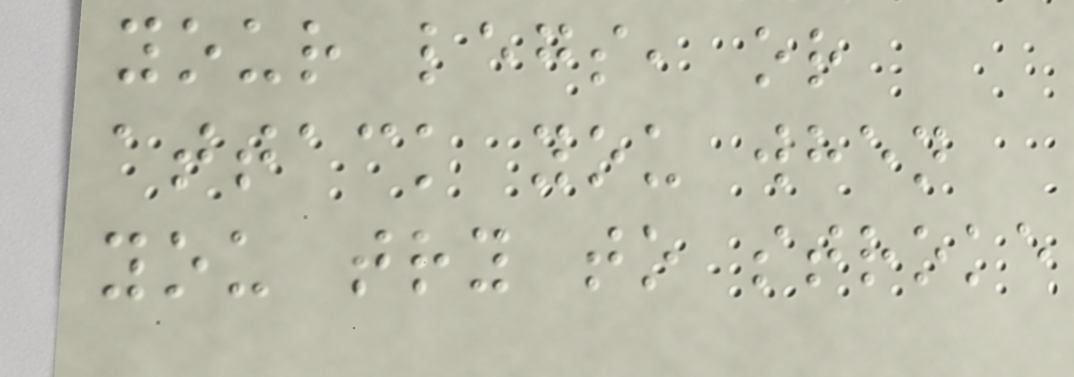your legs, or
attack you when
you try to stroke
